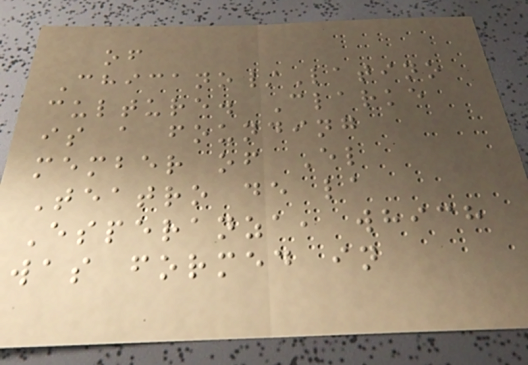of
Chicano/Latino
culture. Clarke
is a founding
member of El
Teatro de la
Esperanza, which
was formed in
